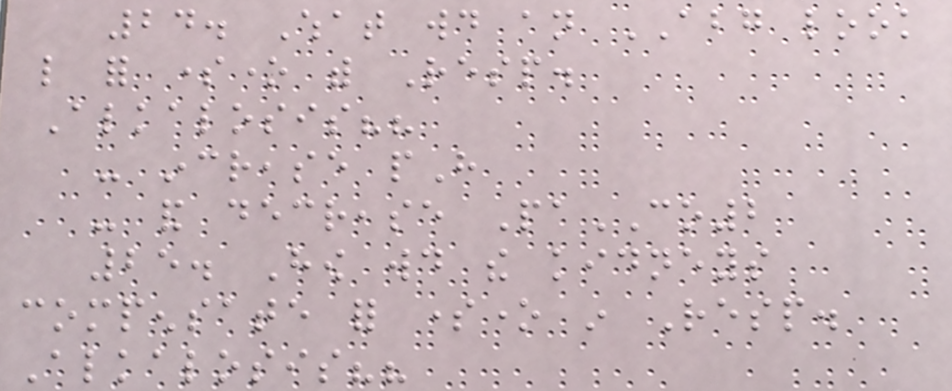24. What would an ABG look
like for someone with Resp.
Alkalosis??
- increase pH
- and decrease PaCO2
25. How would the kidneys
compensate for someone in Resp.
Alkalosis??
